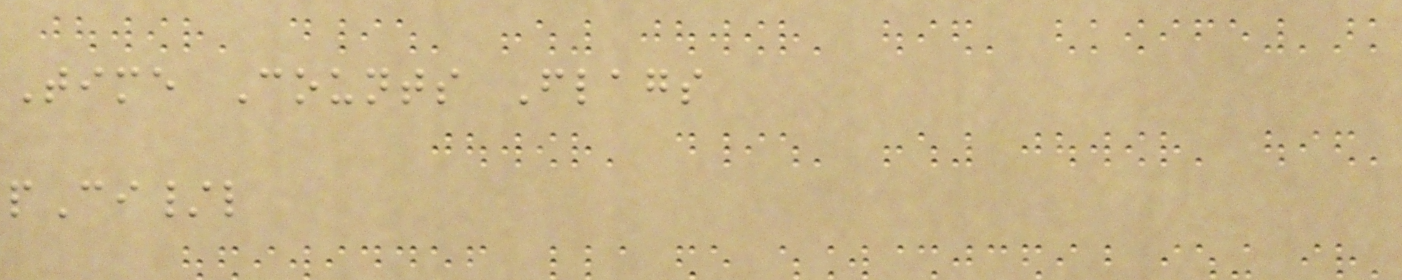Time Counts Flags
pCi/l
